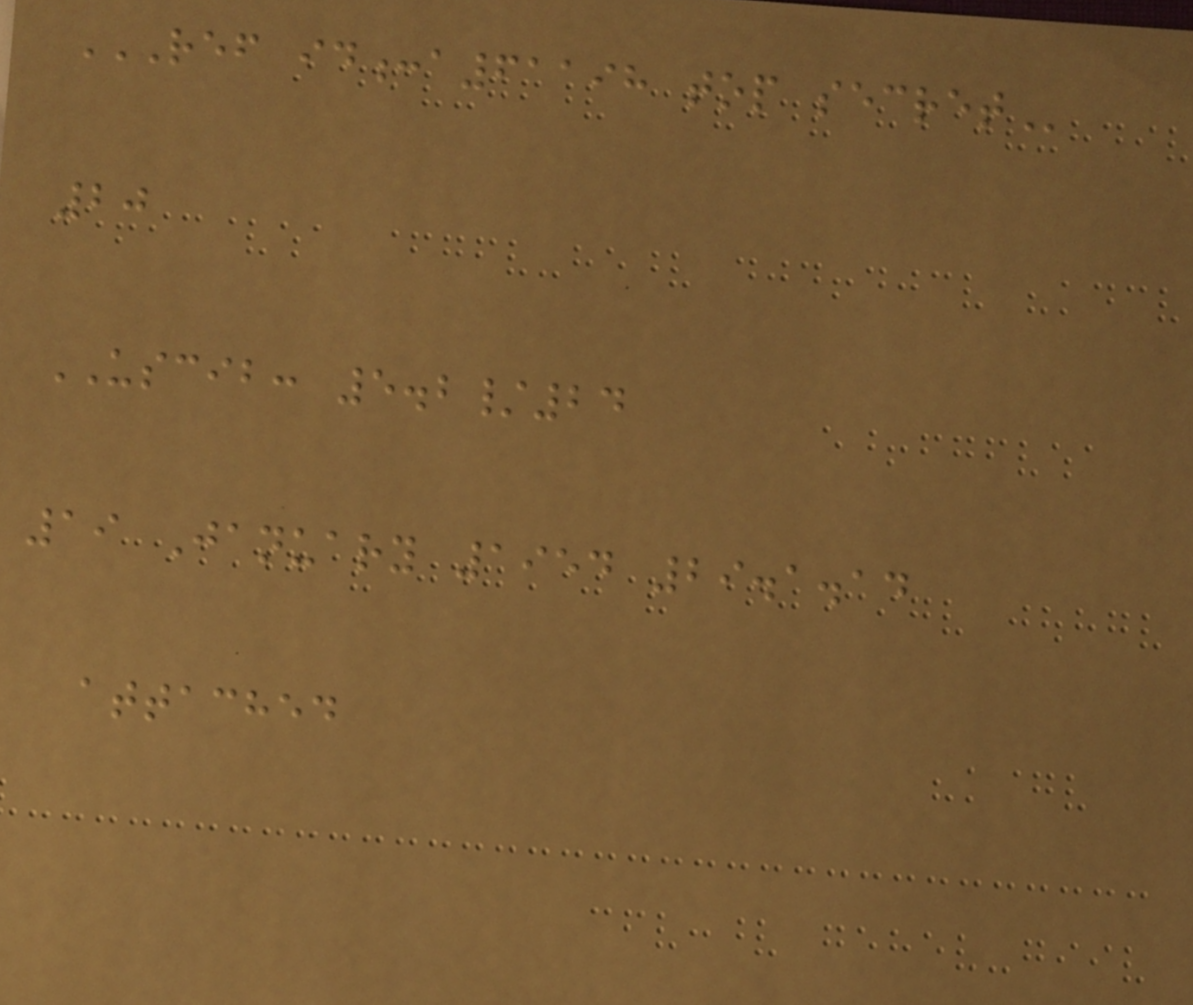REF ID:A61198 TOP SECRET
20
USCIB: 5.2/24
19 January 1954 29.1.14
attached
